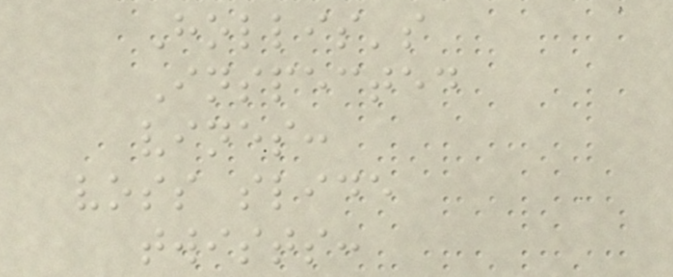Hollis's
Inspected
vines:
voss slide
twists:
